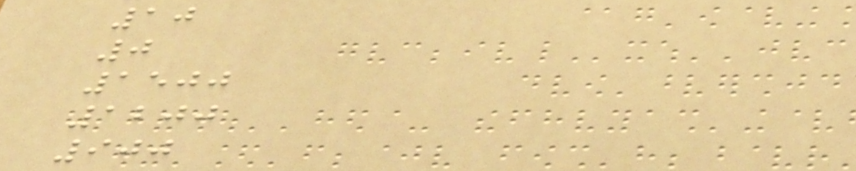10
0
1500
1200
900
